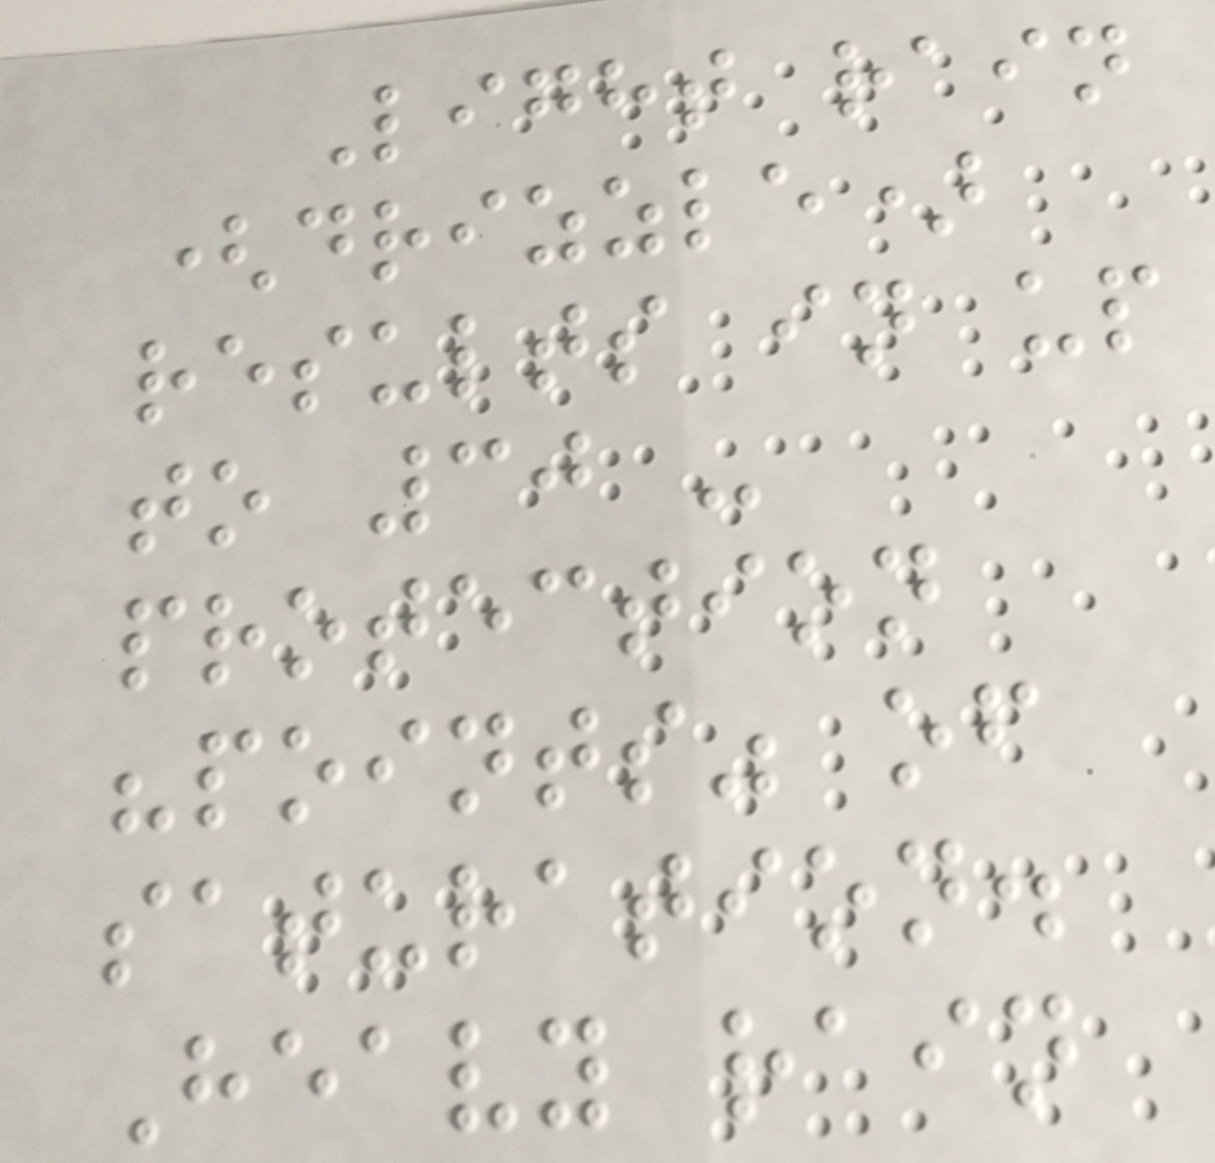Light rain
(drizzle)
results in up
to 30 -
protection
"points" of
saturation.
Heavy rain
